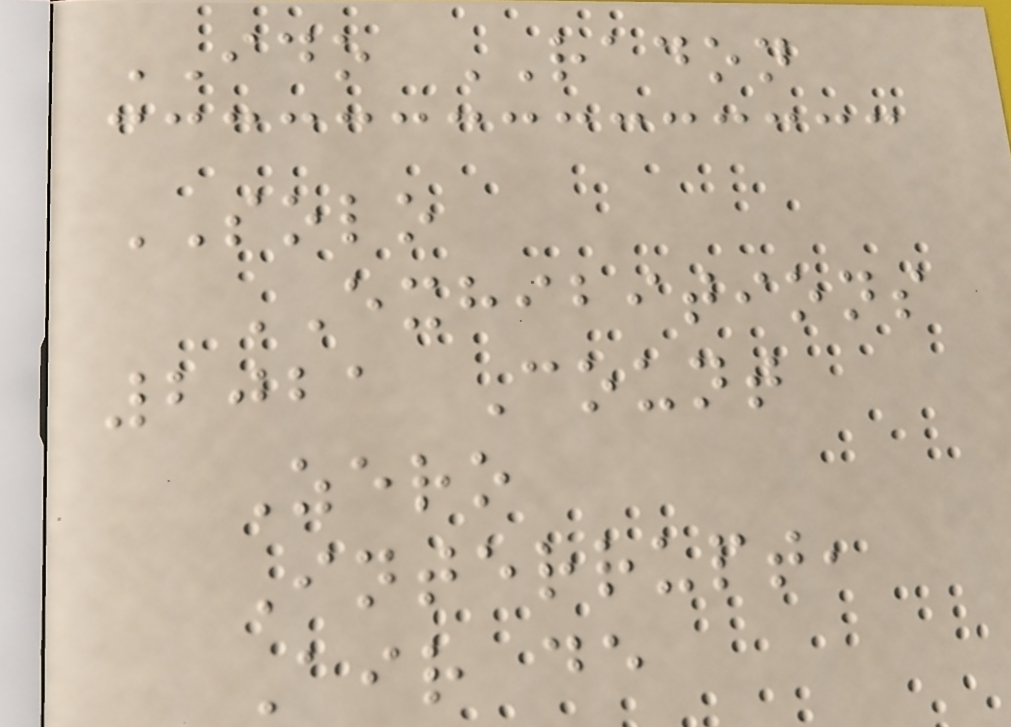IDO RADON
SOLO
EXHIBITIONS
2021 Count
Zero
Interrupt,
Air de
